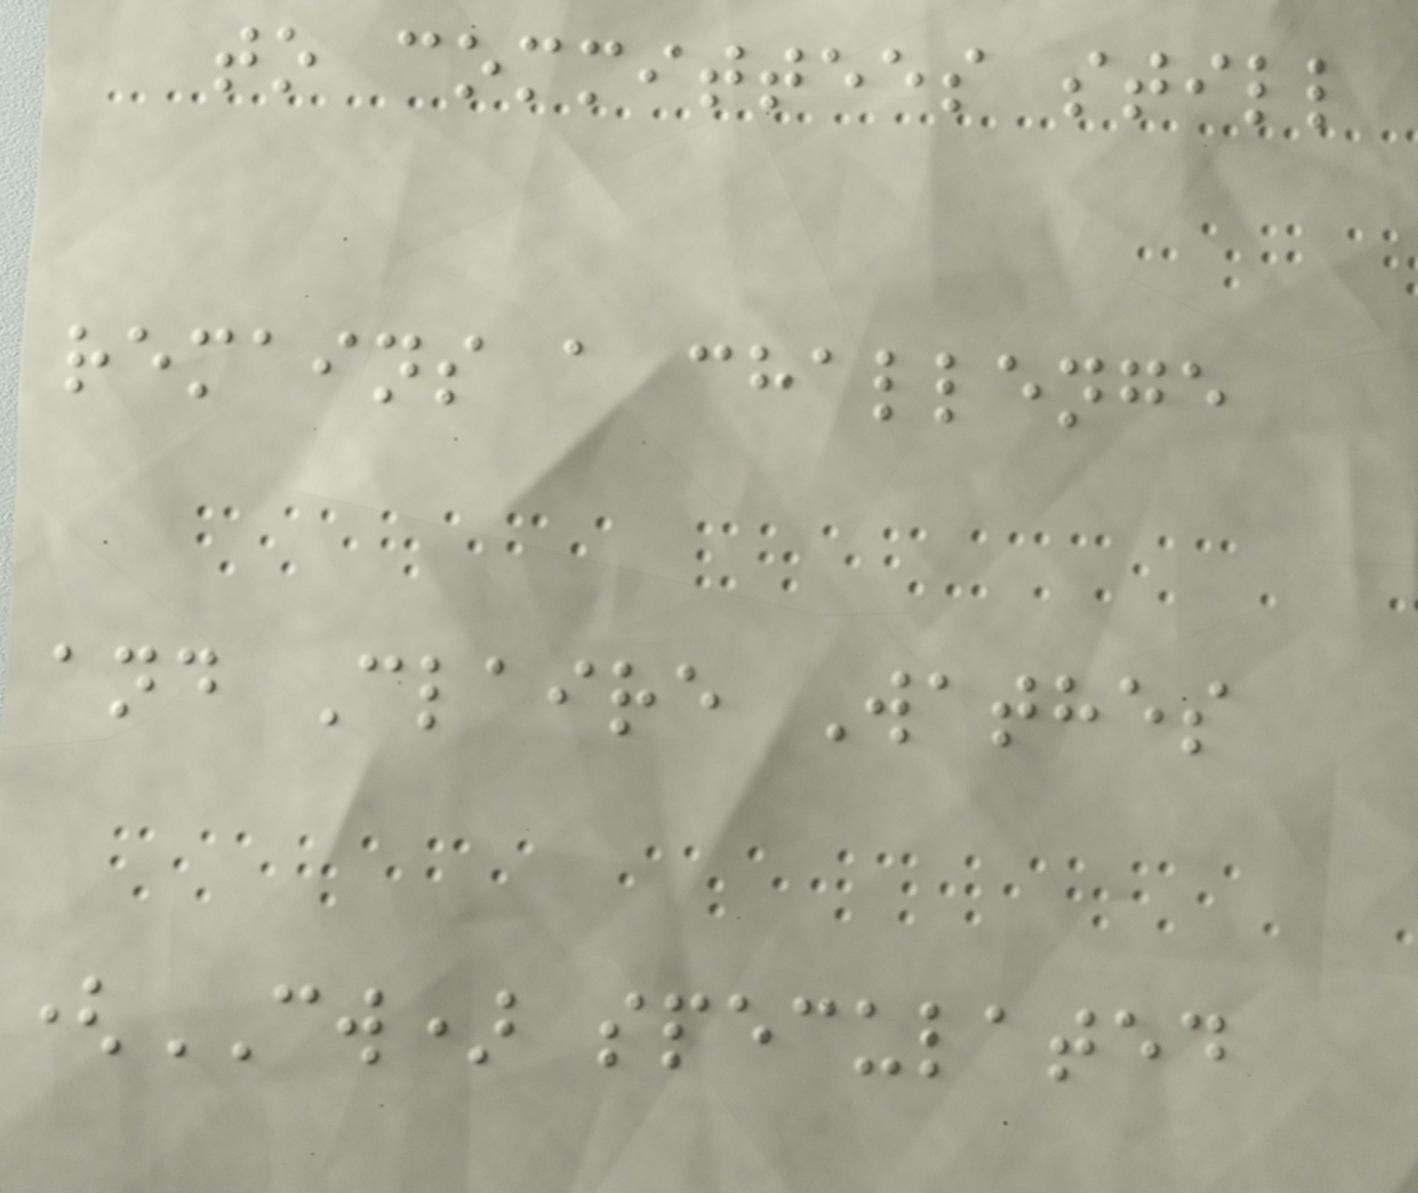to committees still
remains a challenge
and Claire Wathes
(CW) speculated
